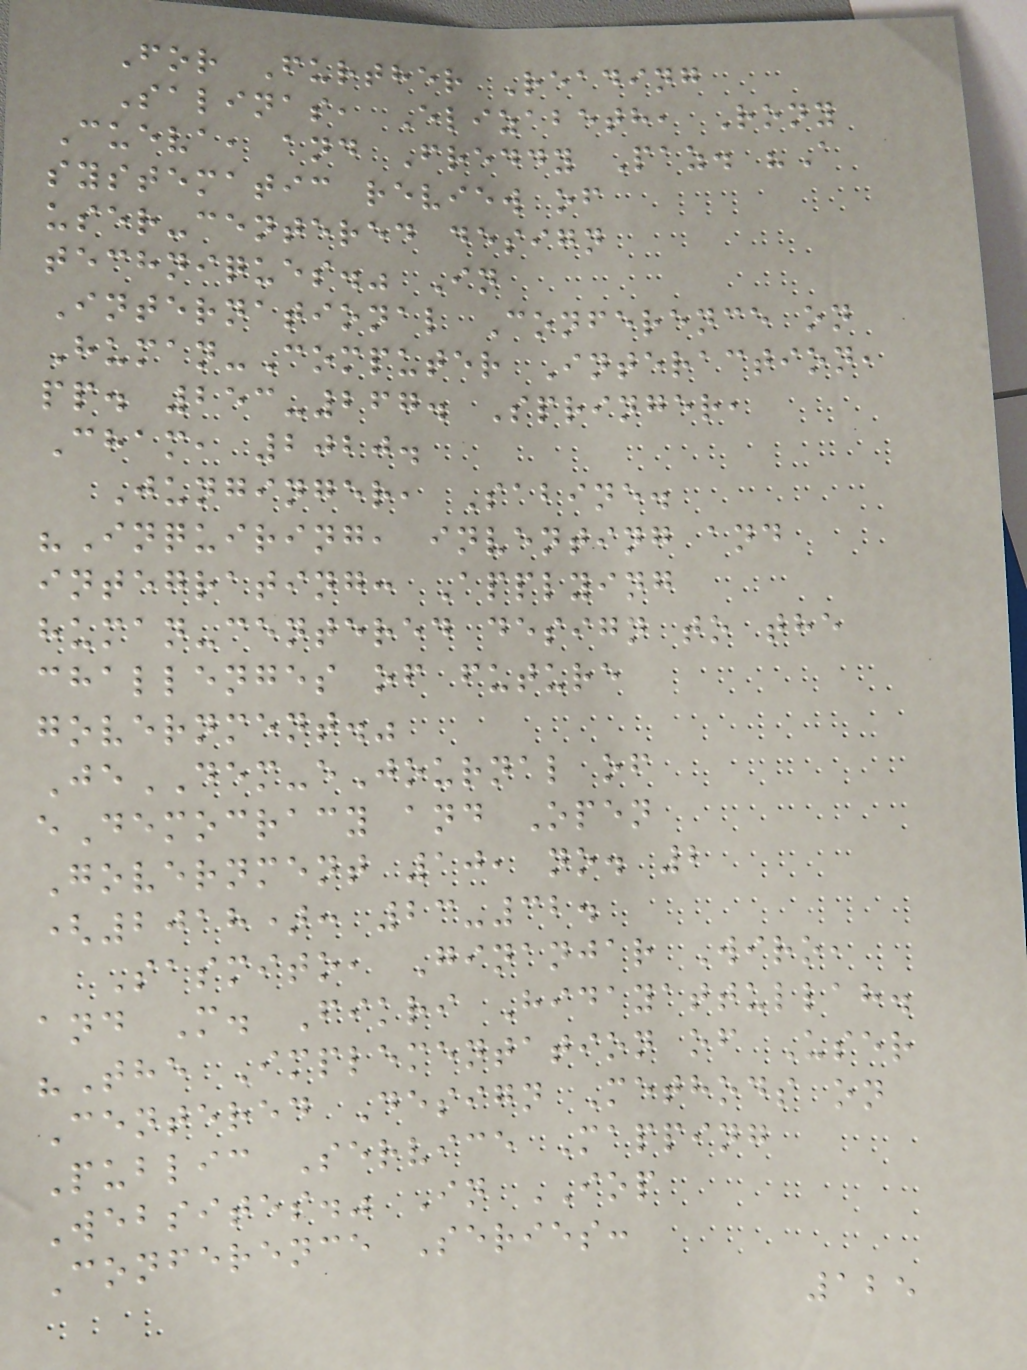For Further Reading
Salinas, Elizabeth, Rony
Cueva, and Freddy Paz. "A
systematic review of
user-centered design
techniques." In
International Conference on
Human-Computer Interaction,
pp. 253-267. Springer,
Cham, 2020.
Junginger, Sabine.
"Inquiring, inventing and
integrating: Applying
human-centered design to the
challenges of future
government."
JeDEM-eJournal of
eDemocracy and Open
Government 10, no. 2
(2018): 23-32.
Sasmito, Ginanjar Wiro,
and M. Fikri Hidayattullah.
"The Implementation of User
Centered Design Methods on
Public Service Mapping
Websites." In IOP
Conference Series:
125
